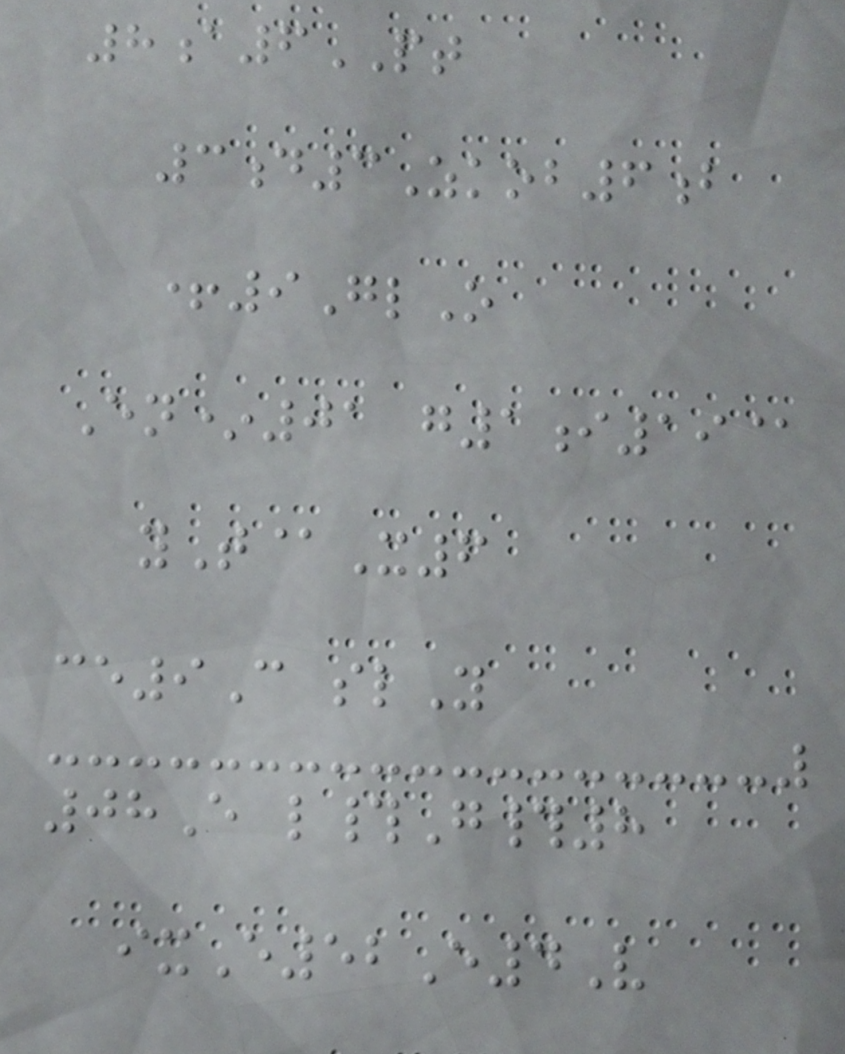8a6PT
3d3Zkob6b
+9GlO
En*01 g1i19@
yT@X6
ce9C slY
08E l#G#8
ixE52E4V
